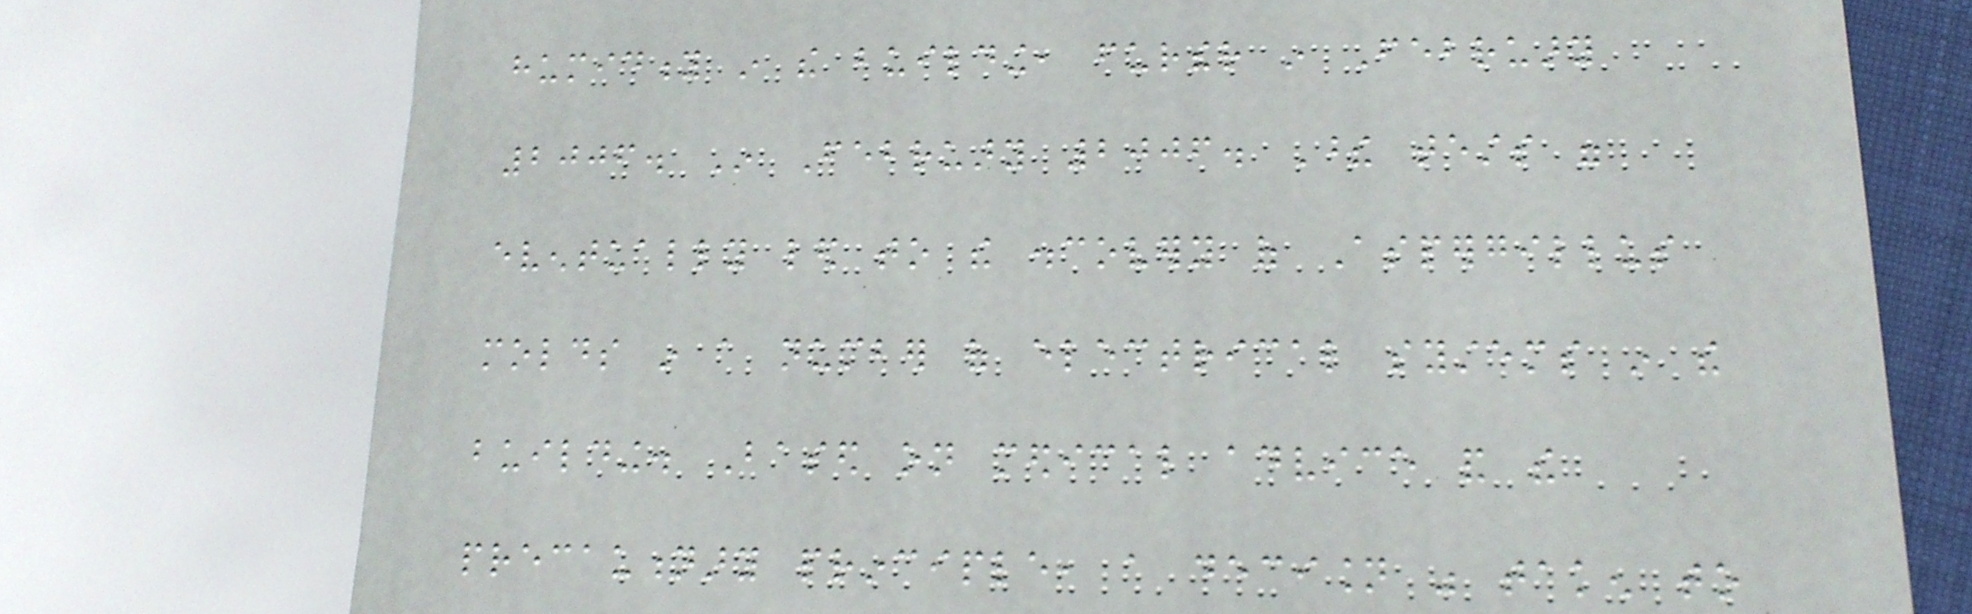humidity in the building, further in February
2006. In February 2006. These tests were
eventually led to the discovery of Aspergillus
molds in a number of electrical systems in the
building. Based on medical advice and the
precautionary principle, a decision was taken to
